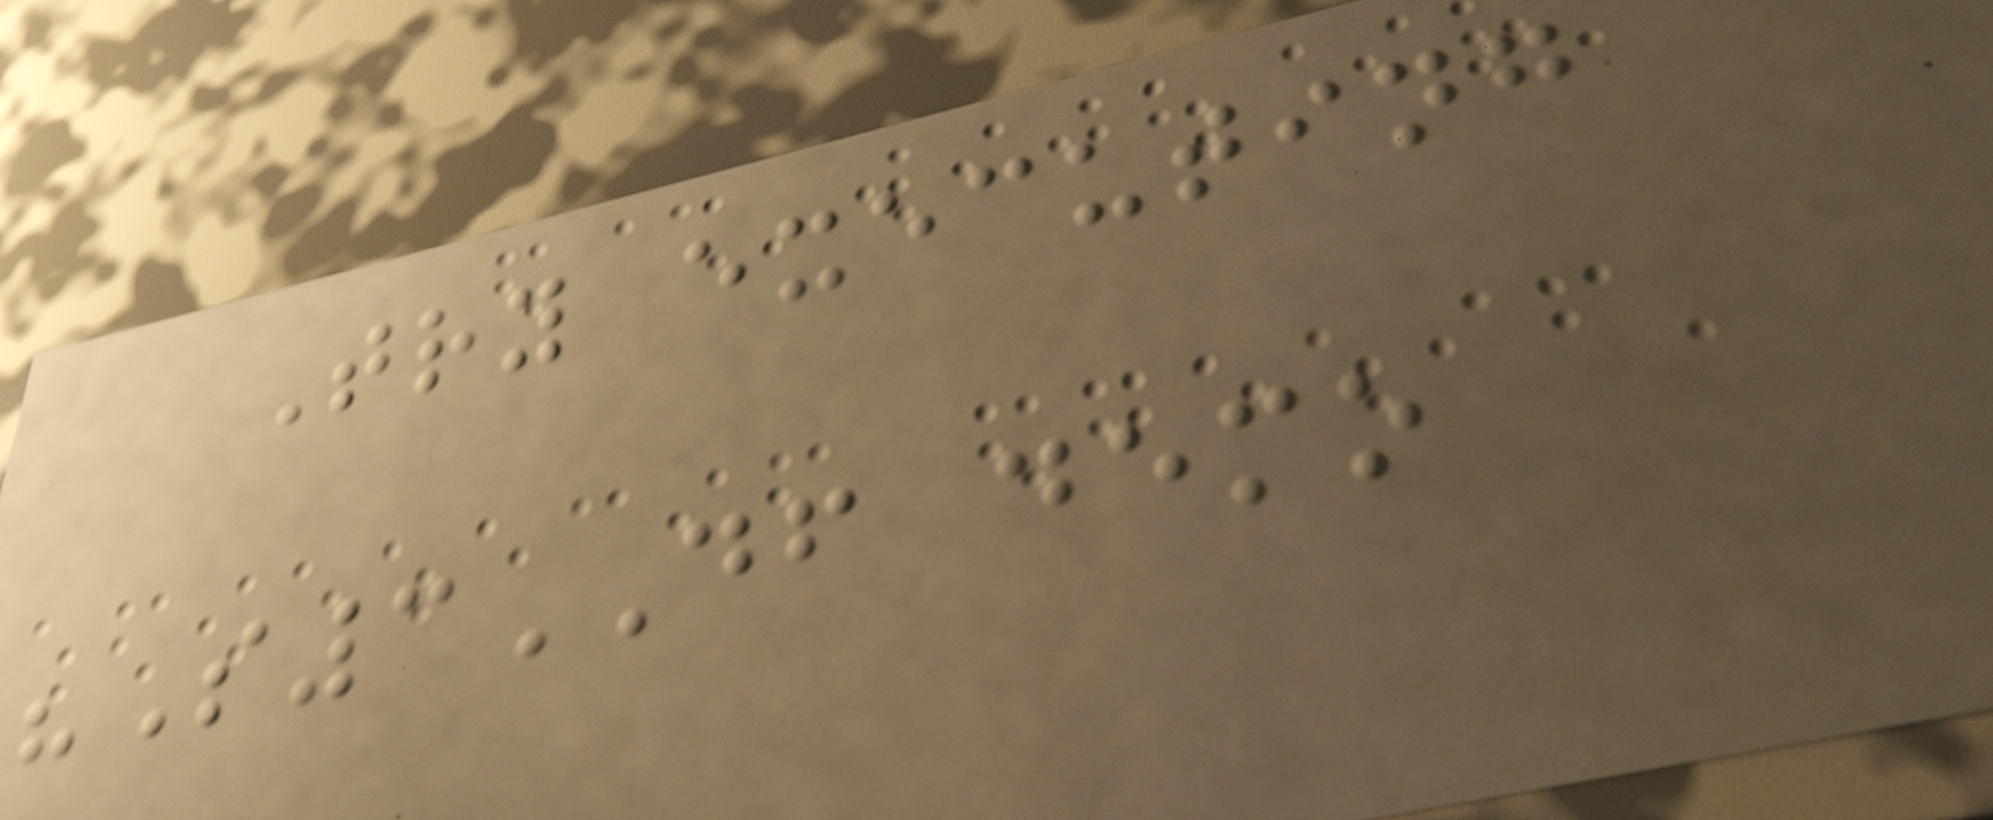Try executing
"S3DF demo
